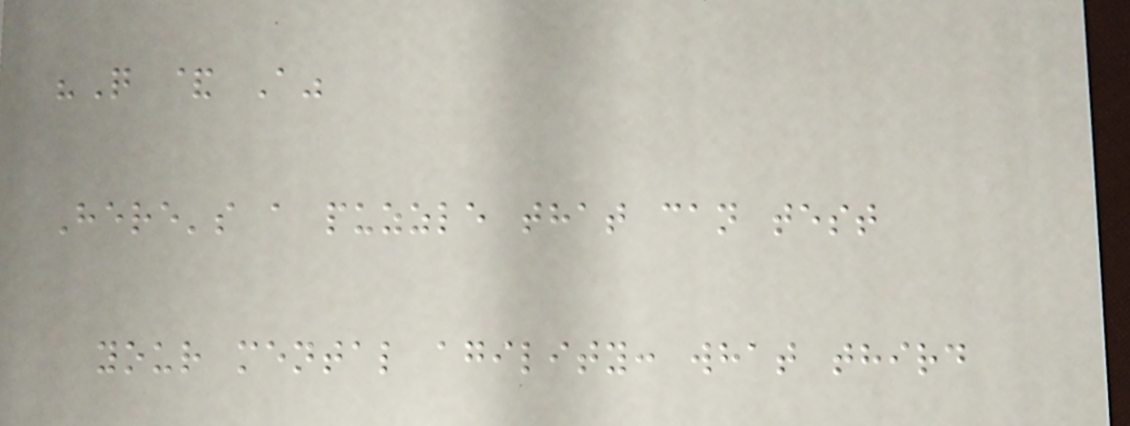"Q & A"
Here's a puzzle that can test
your mental agility: what third
